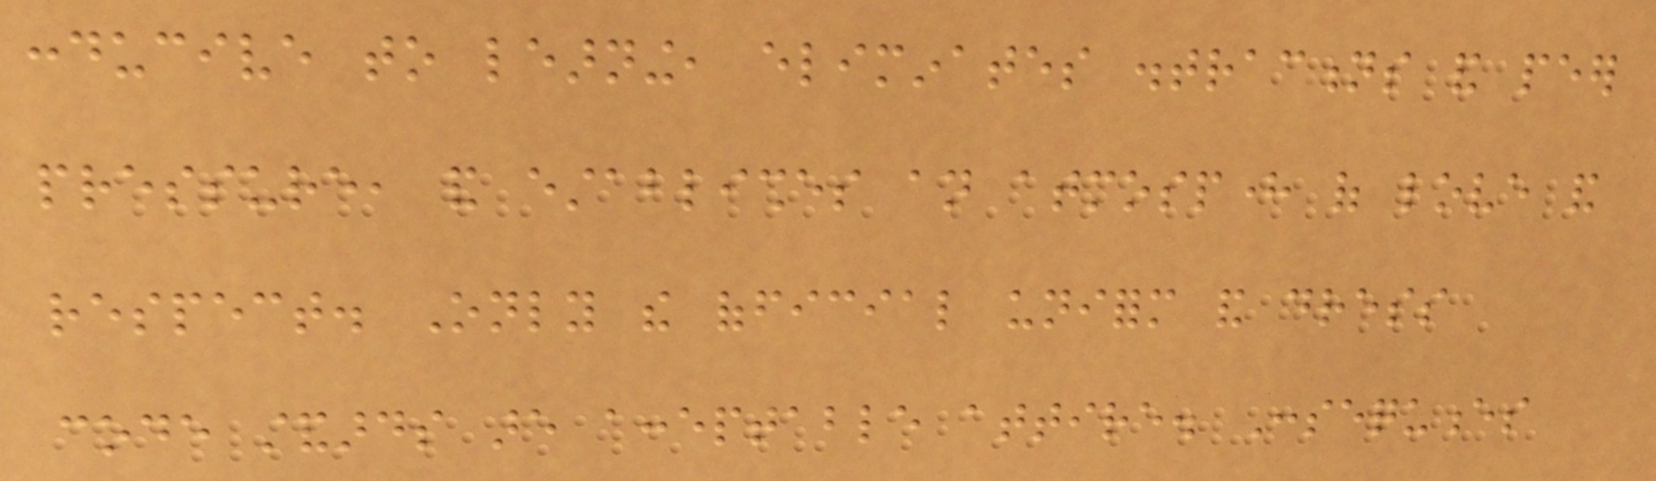conducive to learning, eliminates distractions and peer
pressure, and establishes an atmosphere of love and
respect. Only the official uniform and dress
code standards are acceptable attire. Consequences
